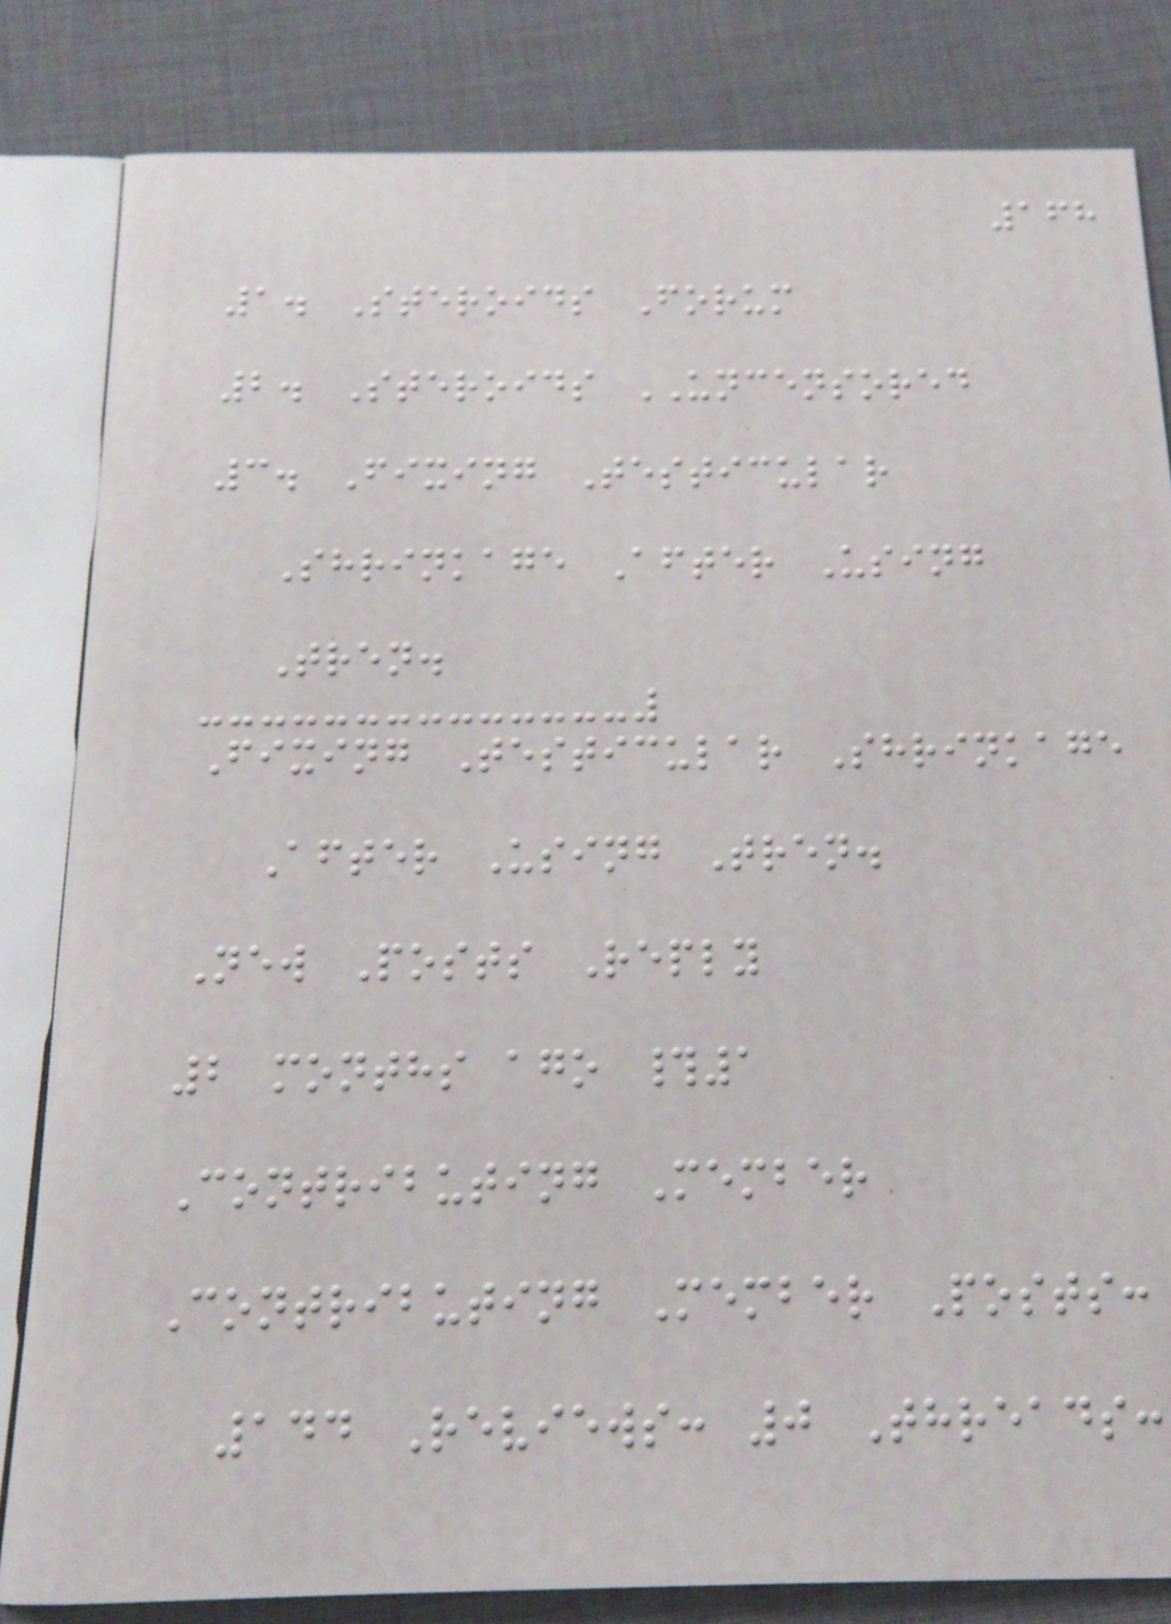168
1. Steroids Forum
2. Steroids UNCENSORED
3. Fixing Testicular
Shrinkage After Using
Tren.
Fixing Testicular Shrinkage
After Using Tren.
New Posts Reply
2 months ago #1
Contributing Member
Contributing Member Posts:
144 Reviews: 0 Threads:
